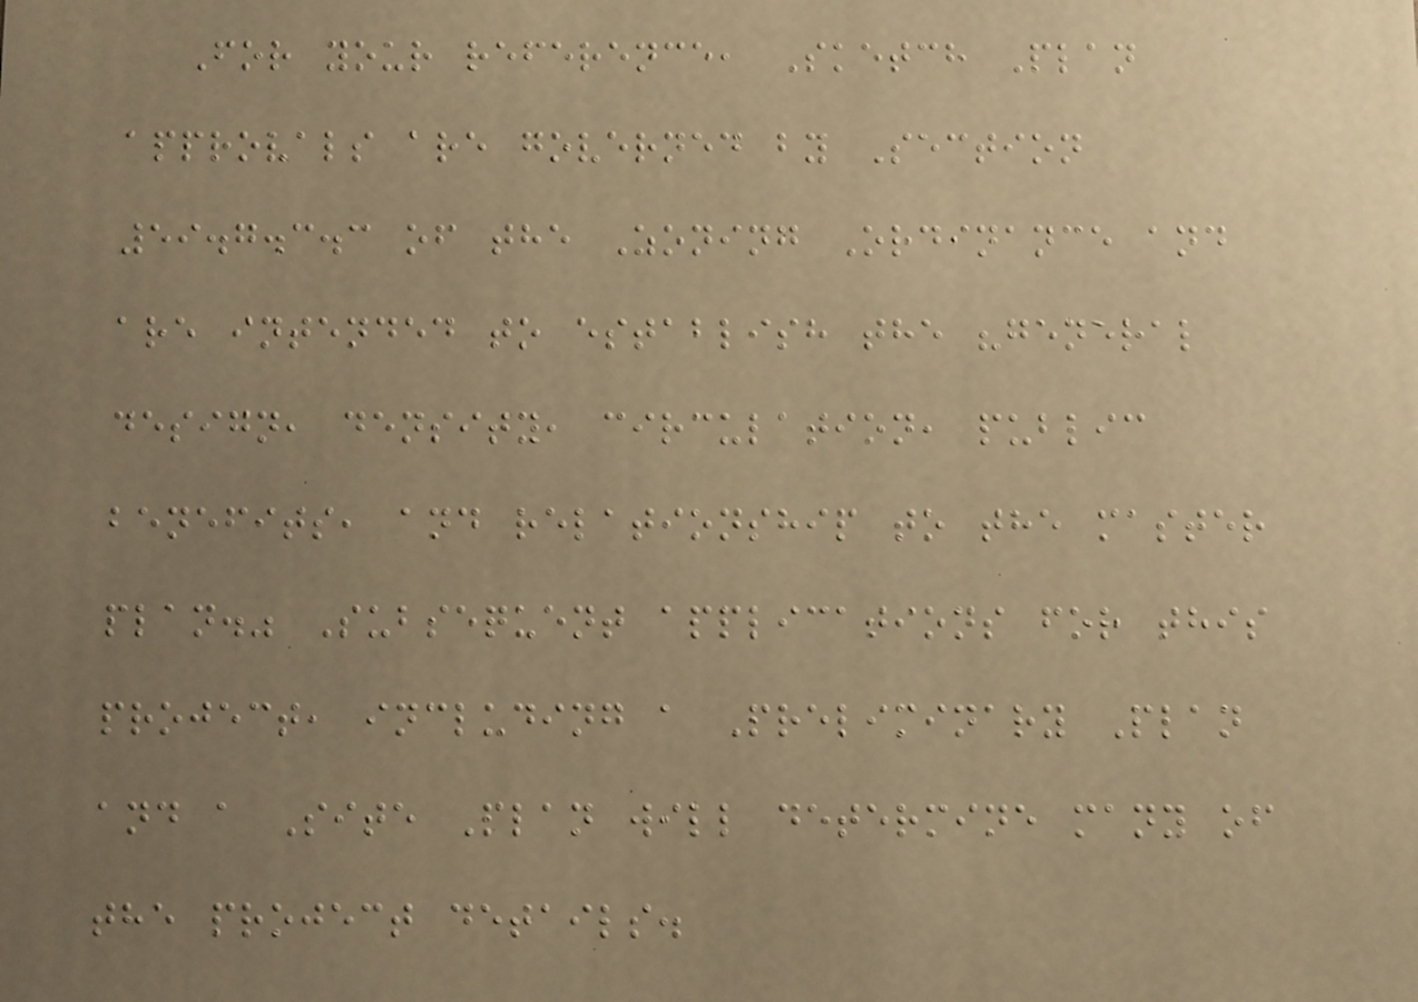For your reference, Sketch Plan
approvals are governed by Section
59.7.3.3 of the Zoning Ordinance and
are intended to establish the "general
design, density, circulation, public
benefits, and relationship to the master
plan." Subsequent applications for this
project, including a Preliminary Plan
and a Site Plan will determine many of
the project details.
